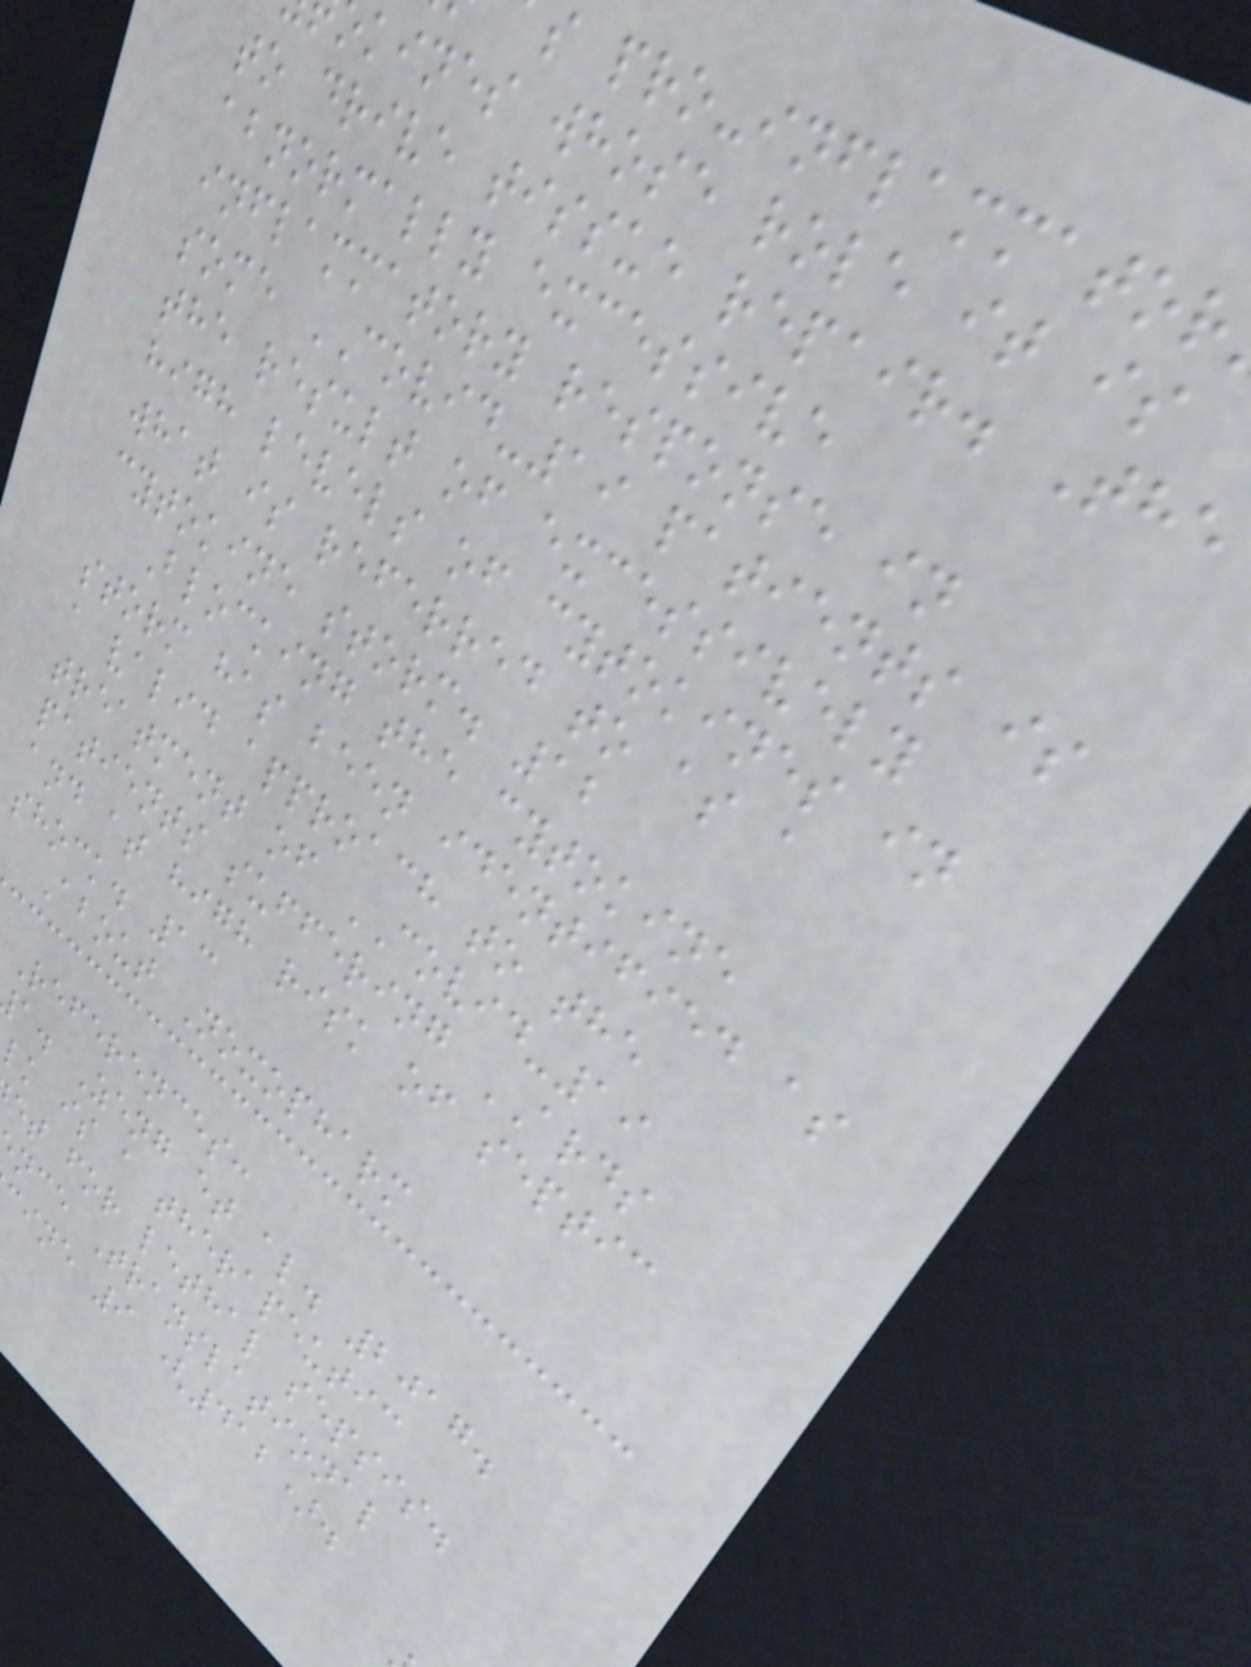s pro-inflammator
kines whose role it is
to drive tissue repair. The
abnormally excessive
inflammatory response in
some COVID-19 patients is
the result of excessively
high levels of cytokines in
what is referred to as a
cytokine storm. 12
Blocking the cytokine
storm has been identified as
a valid approach to the
treatment of COVID-19
patients suffering ARDS
and at high risk of septic
shock. 13
About Noxopharm
References:
a. Zeng et al. 2017.
lk is a therapeutic
et for lethal sepsis.
nce Translational
cine 9 (412).
